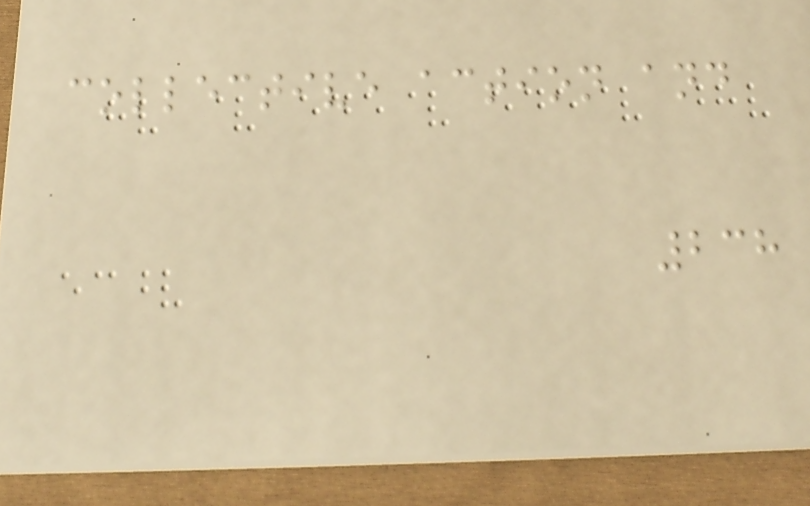collective action and
238
